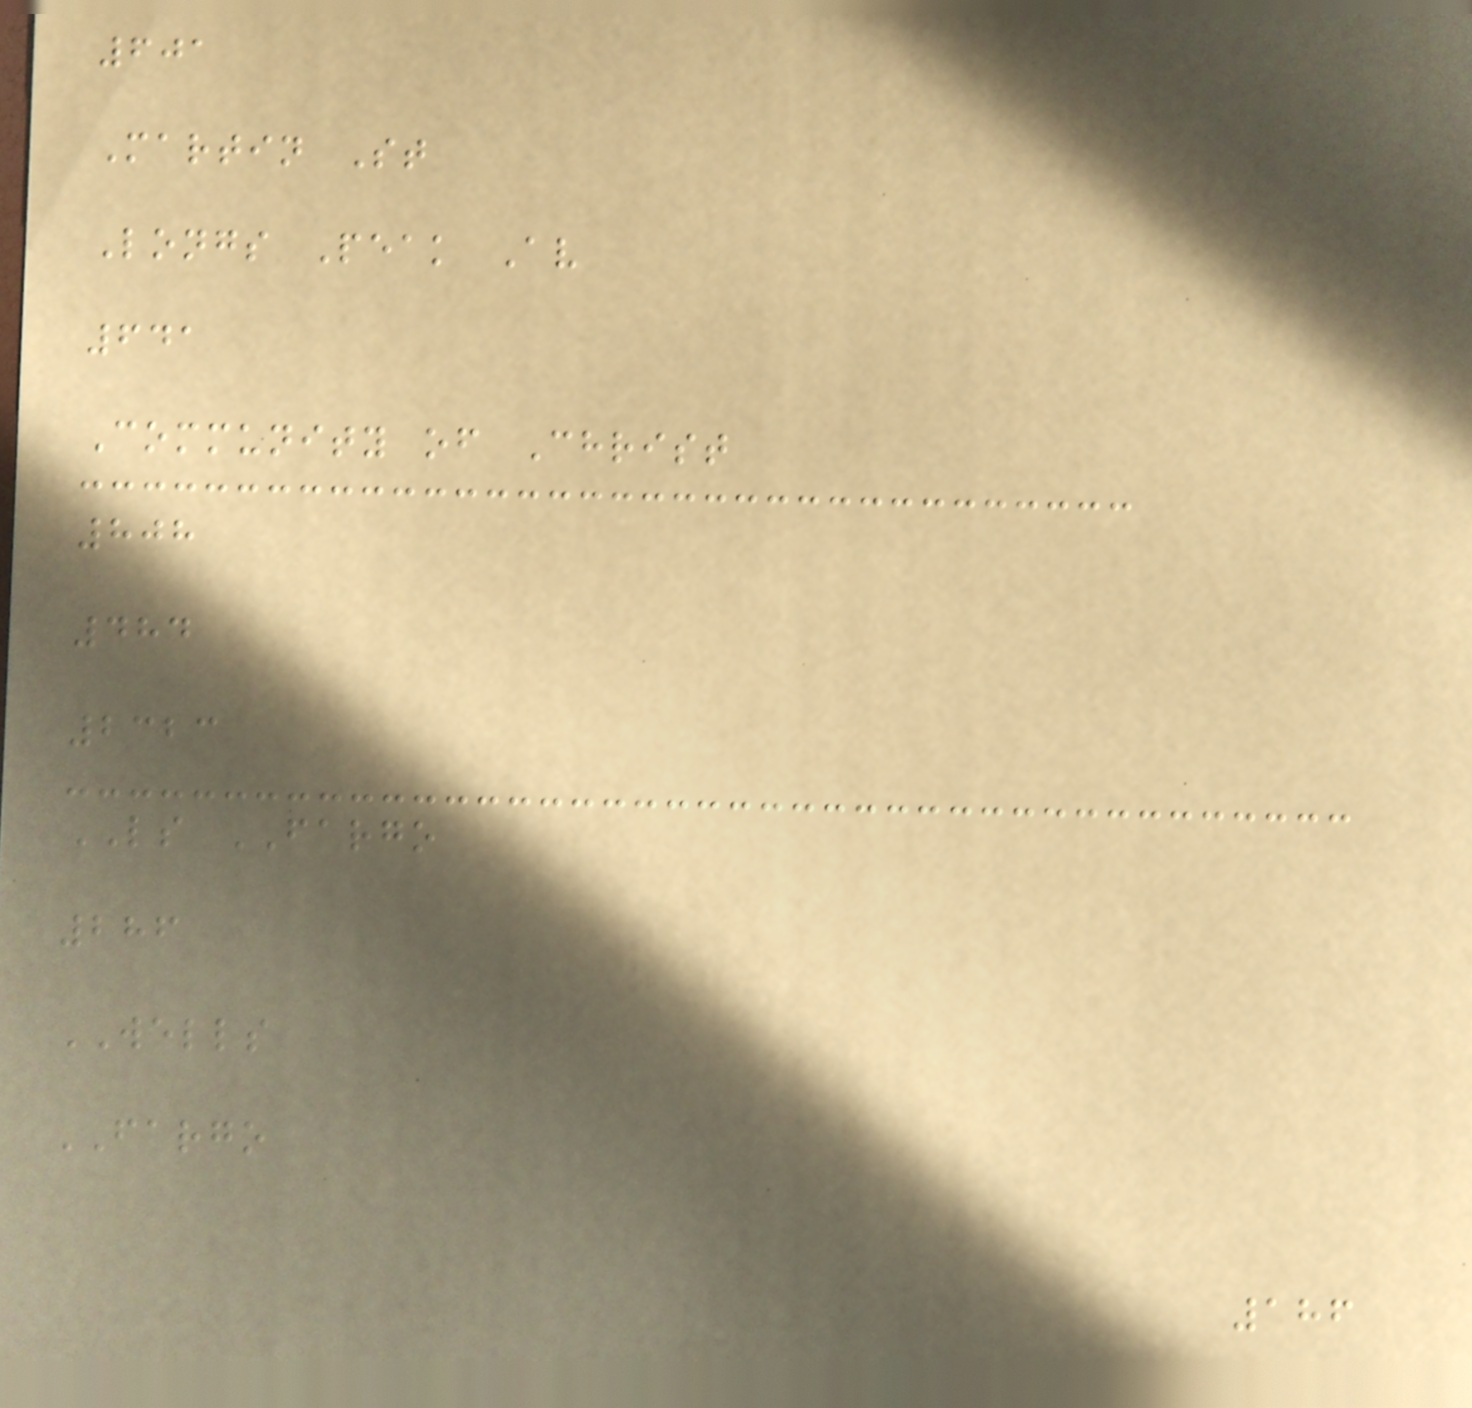601
Martin St
Longs Peak Av
641
Community of Christ
808
484
2323
LS FARGO
286
WELLS
FARGO
186
